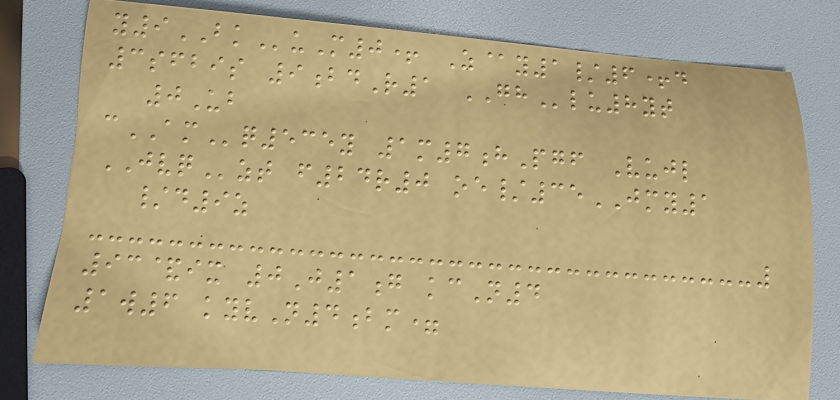y9BKuM0+ Z@y1/6+d
3sfbis 9bdR1 GHlu8yt
0Ub
cAMq535y 1m7hPgf Vujl
JVQzt f24r0 oe/35JMY1
/d9z
93&ix 0J1g kcN4
1w6 kyvN4bm=
